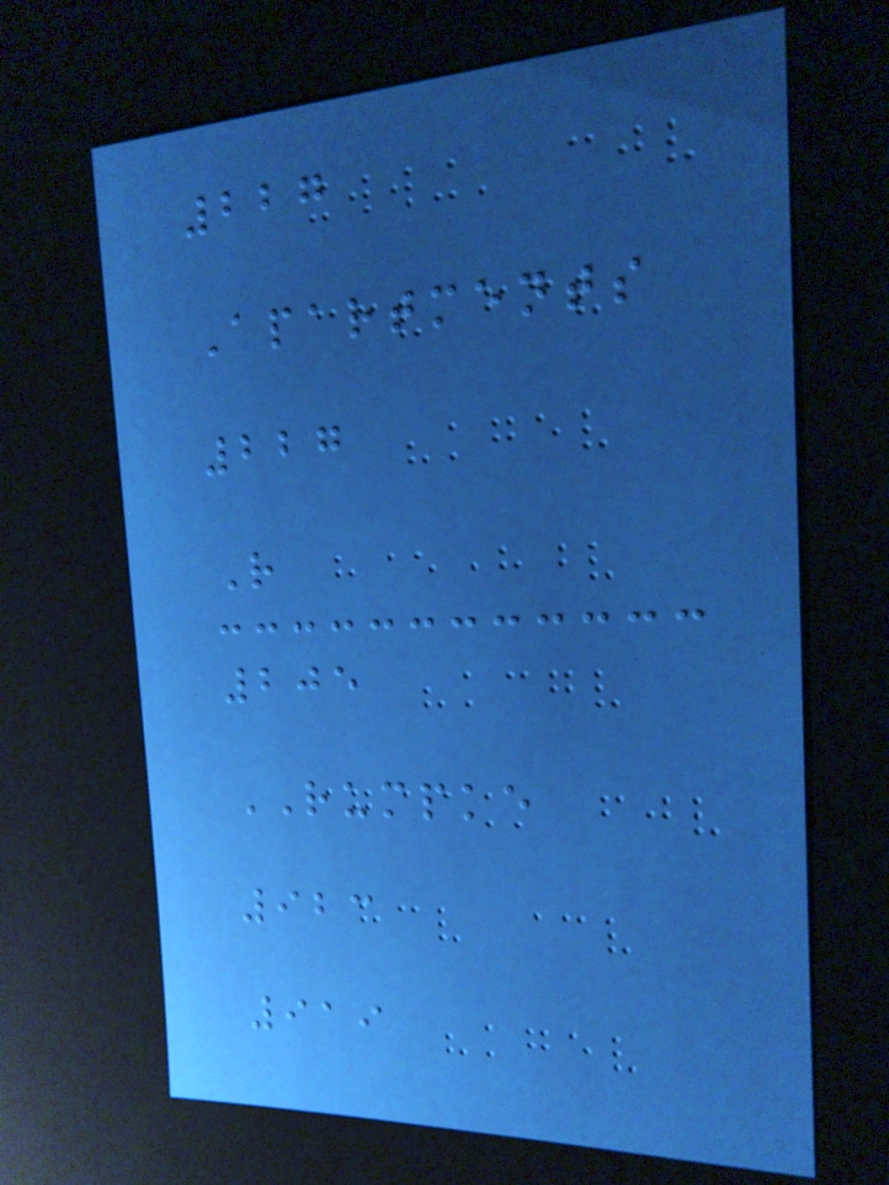227
Apartments
227
R
205
RUMPKE
923
919
